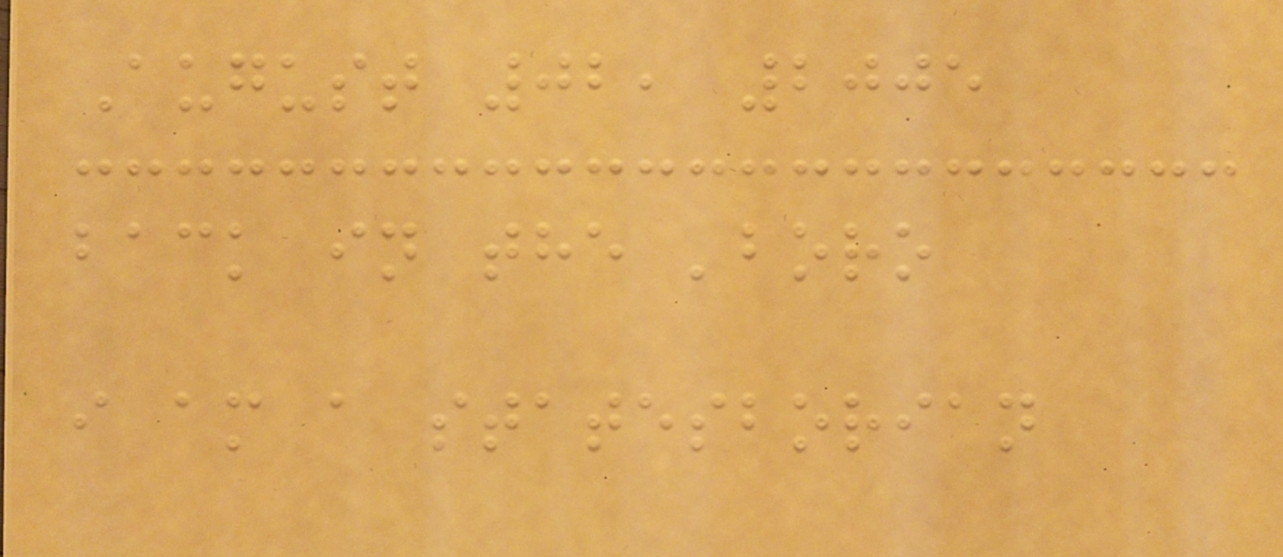August 02, 2005
back in the 'boro
i am a statesborian
